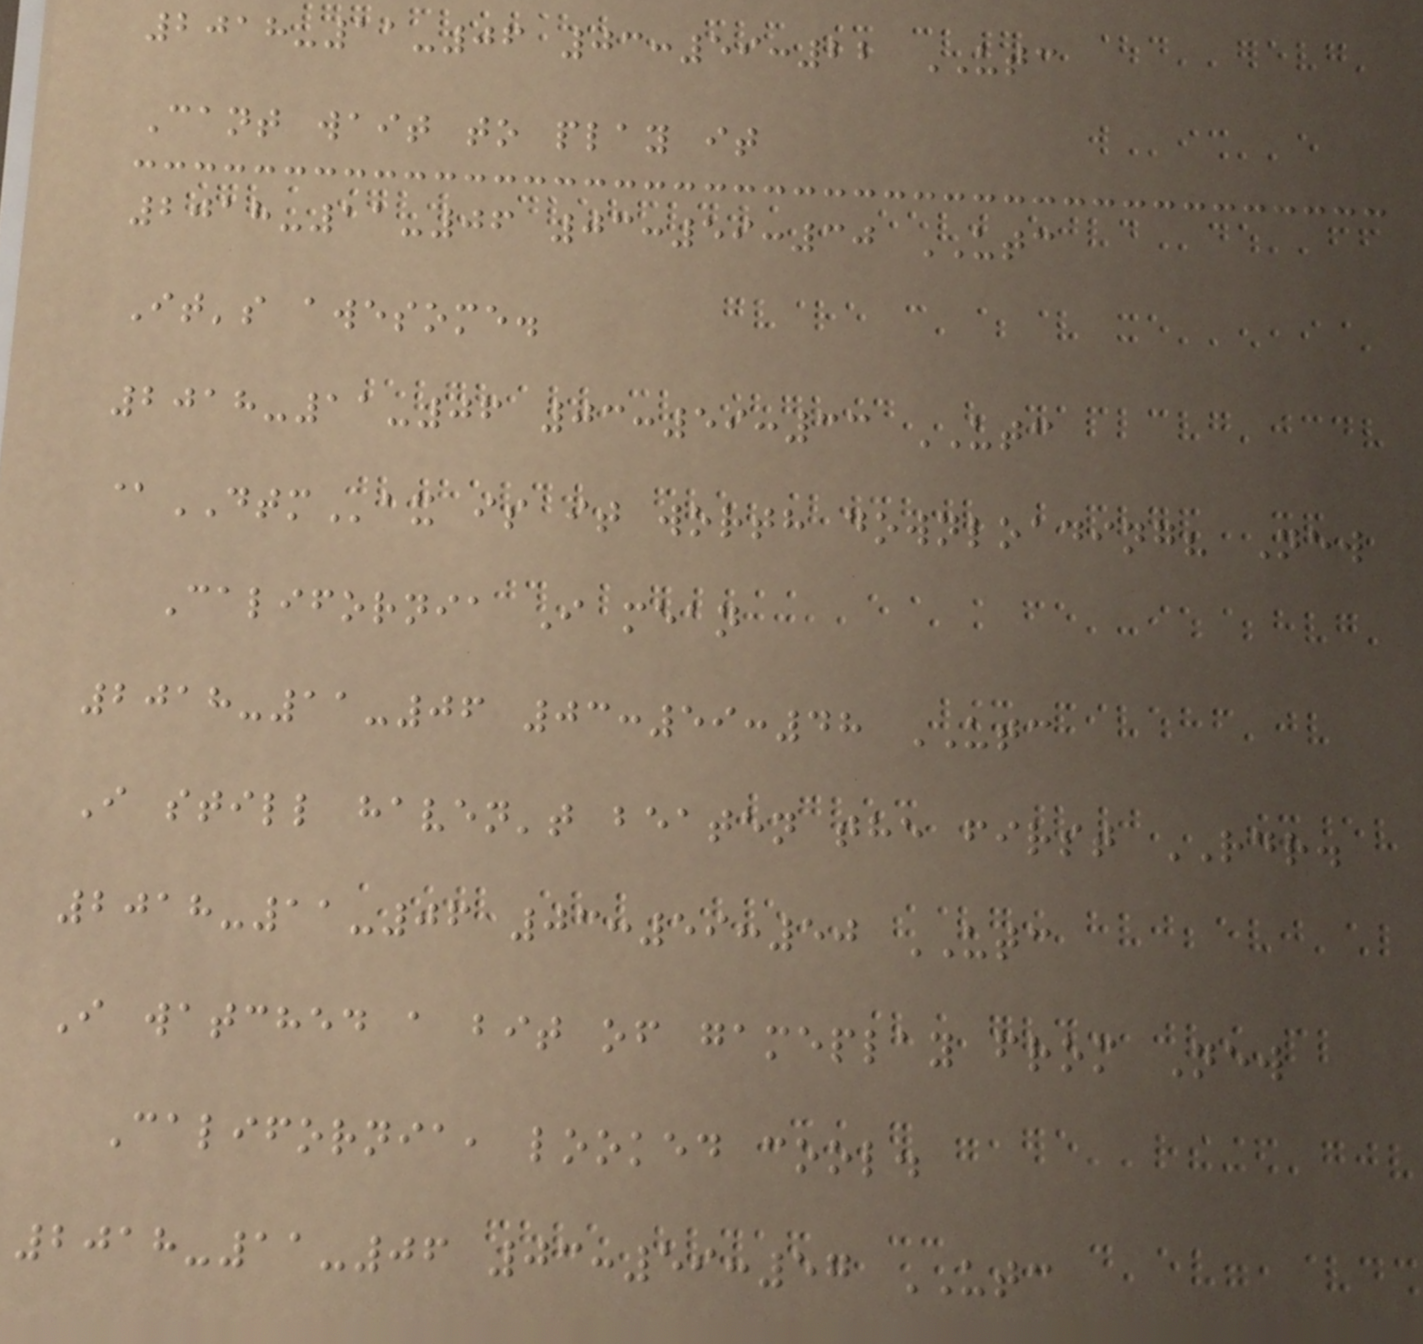2018-11-06 03:59:22 UTC
Cant wait to play it
2018-11-06 03:59:30 UTC
It's awesome.
2018-11-06 03:59:33 UTC
@DTMax is it worth downloading? New
California I mean
2018-11-06 03:59:48 UTC
I still haven't beaten the first RDR.
2018-11-06 03:59:50 UTC
I watched a bit of gameplay from New
California, looked cool.
2018-11-06 03:59:57 UTC
